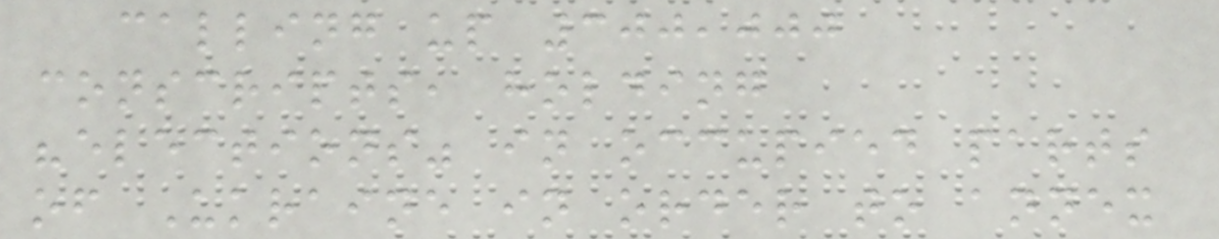calling up 300,000
conscripts, holding
"elections" in occupied parts
of Ukraine in order to annex
